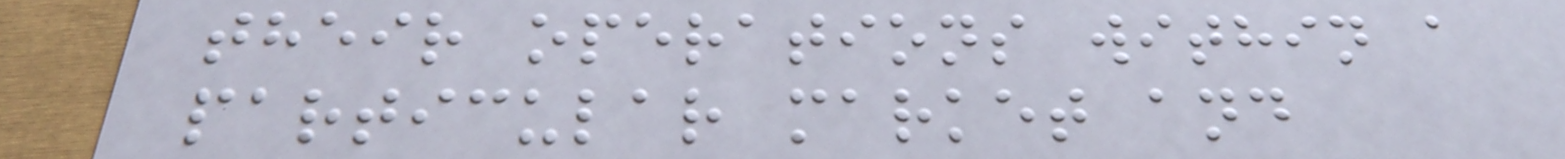their operations within a
particular market and
